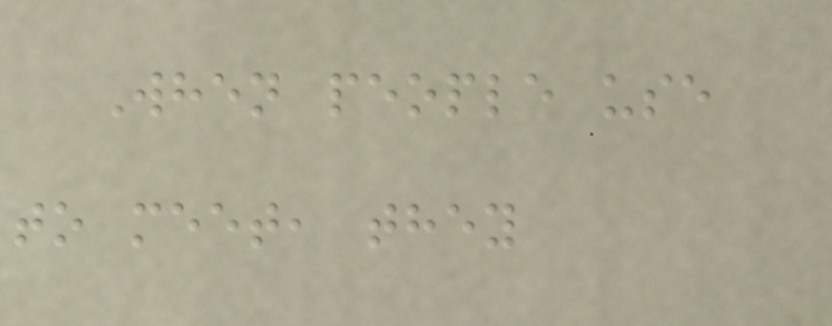When people use
to meet, they
